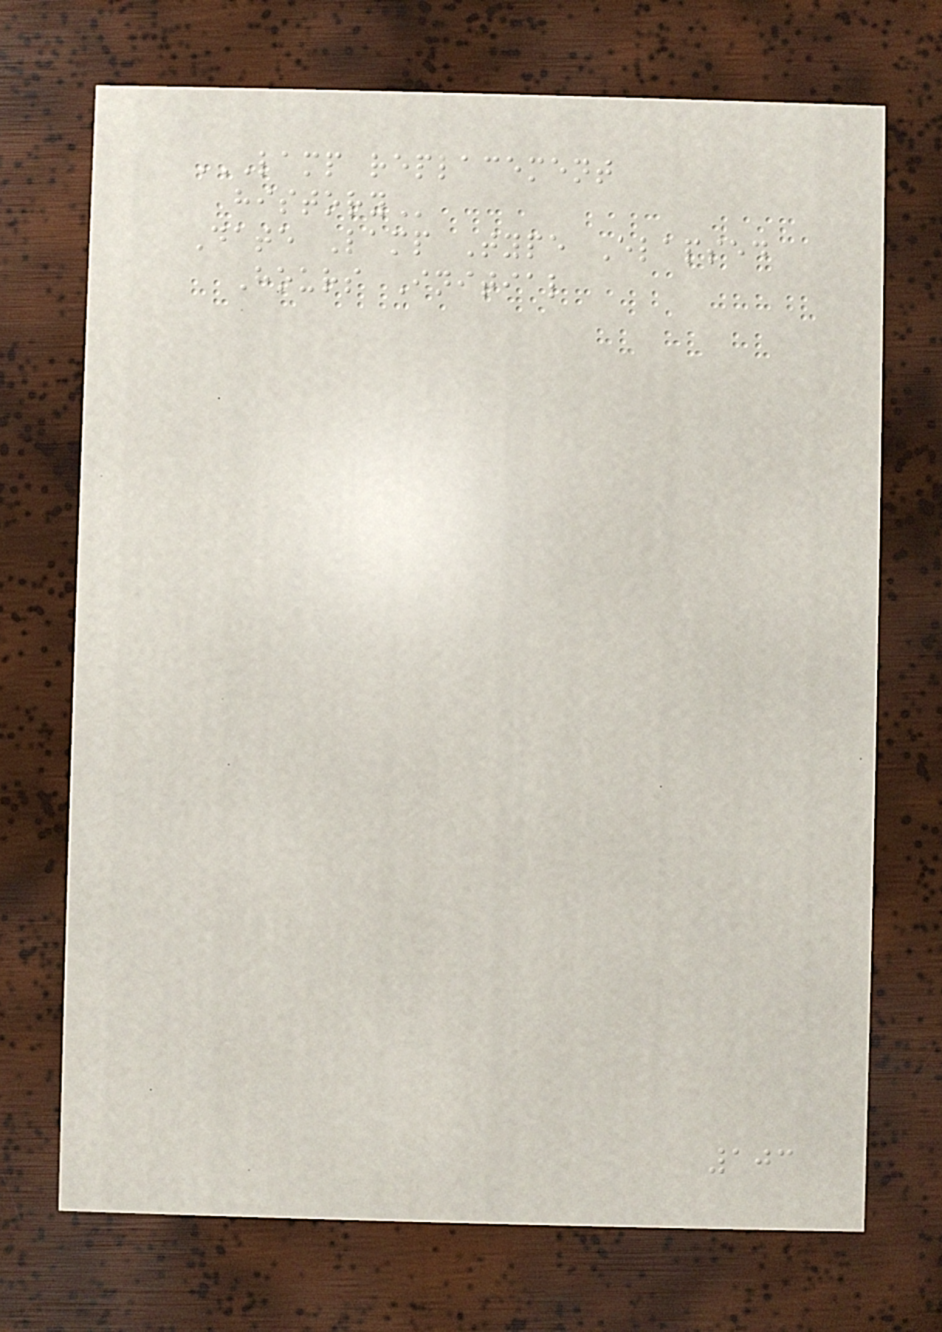LAMP REPLACEMENT
HISTORY
Date Lamp Type Elapsed
Hours Initial
103
